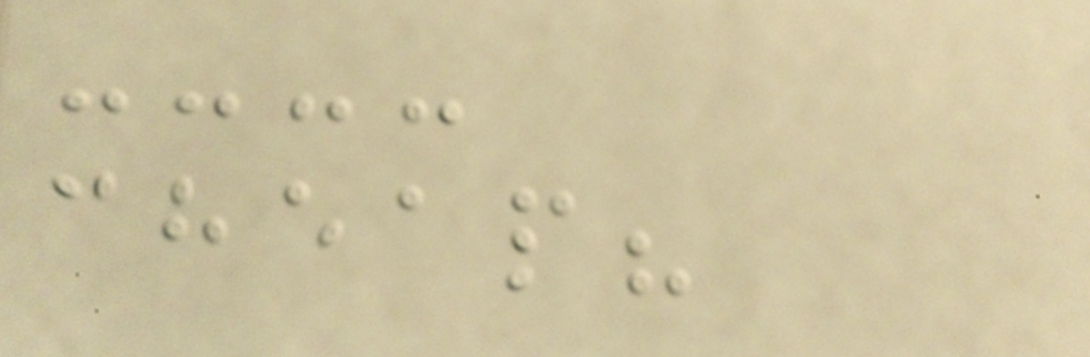cheap?
